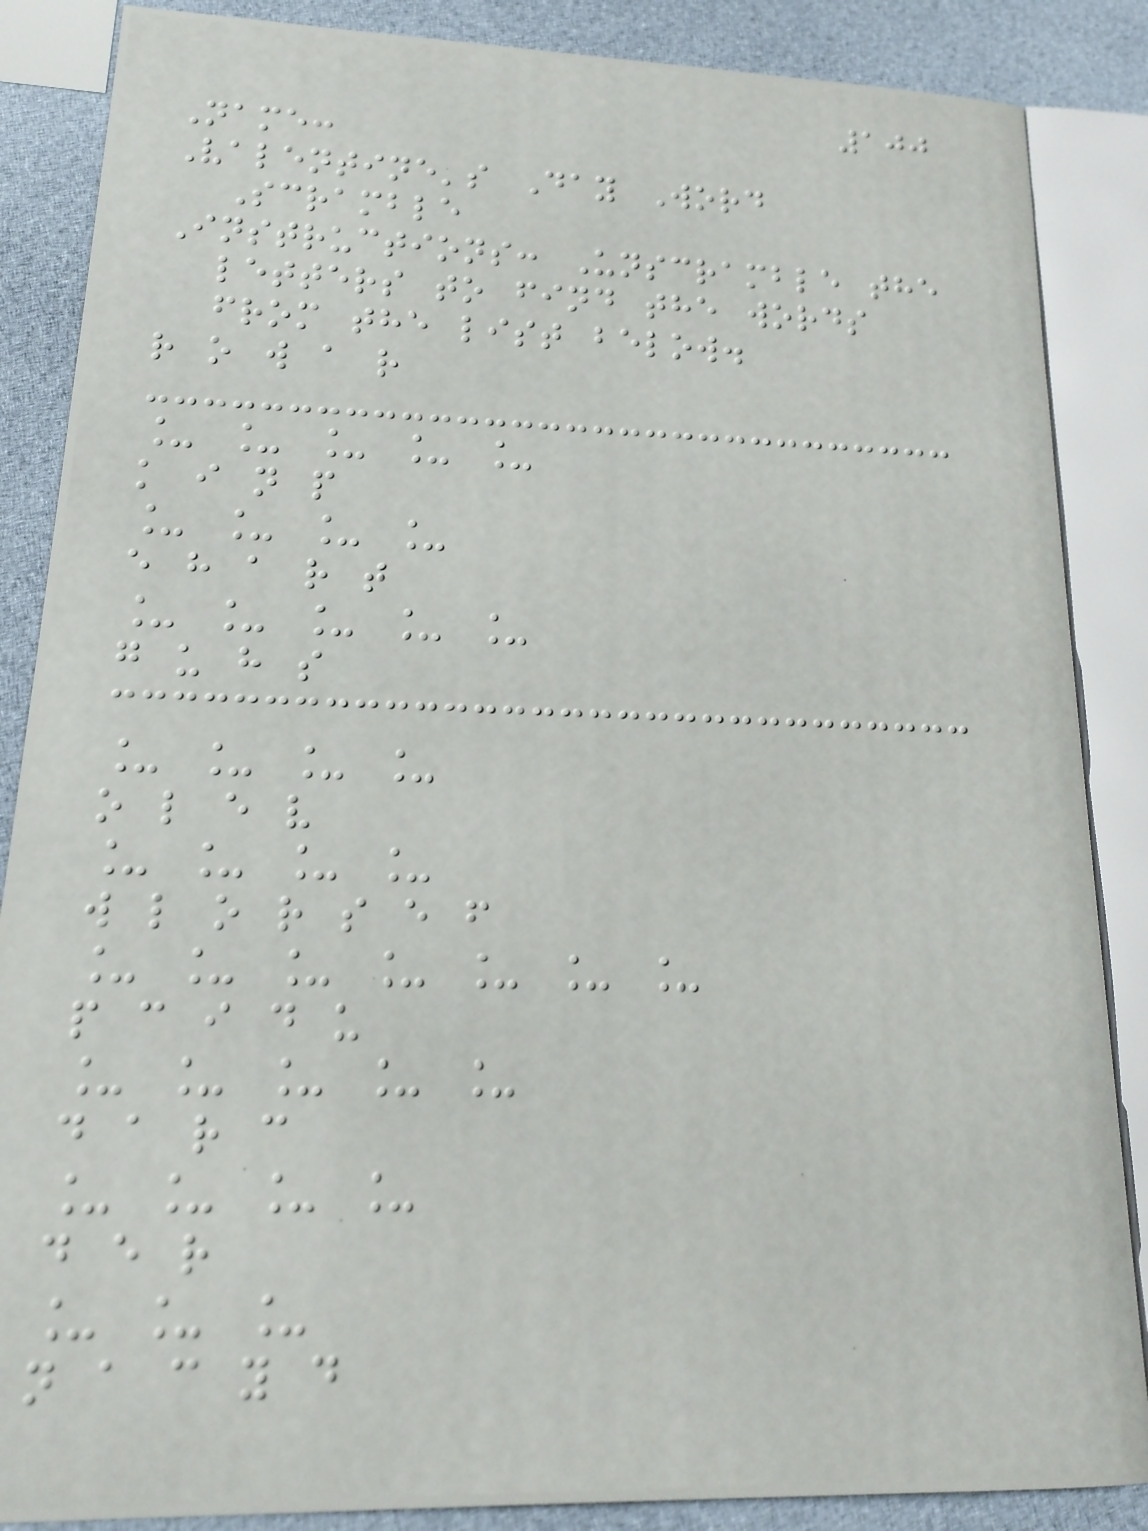100
Name:
Valentine's Day Word
Scramble
Instructions: Unscramble the
letters to find the words
from the list below.
r o w a r
_ _ _ _ _
k i n p
_ _ _ _
e h a r t
_ _ _ _ _
g u h s
_ _ _ _
o l e v
_ _ _ _
w l o r s e f
_ _ _ _ _ _ _
p c i d u
_ _ _ _ _
d a r c
_ _ _ _
d e r
_ _ _
n a c y d
